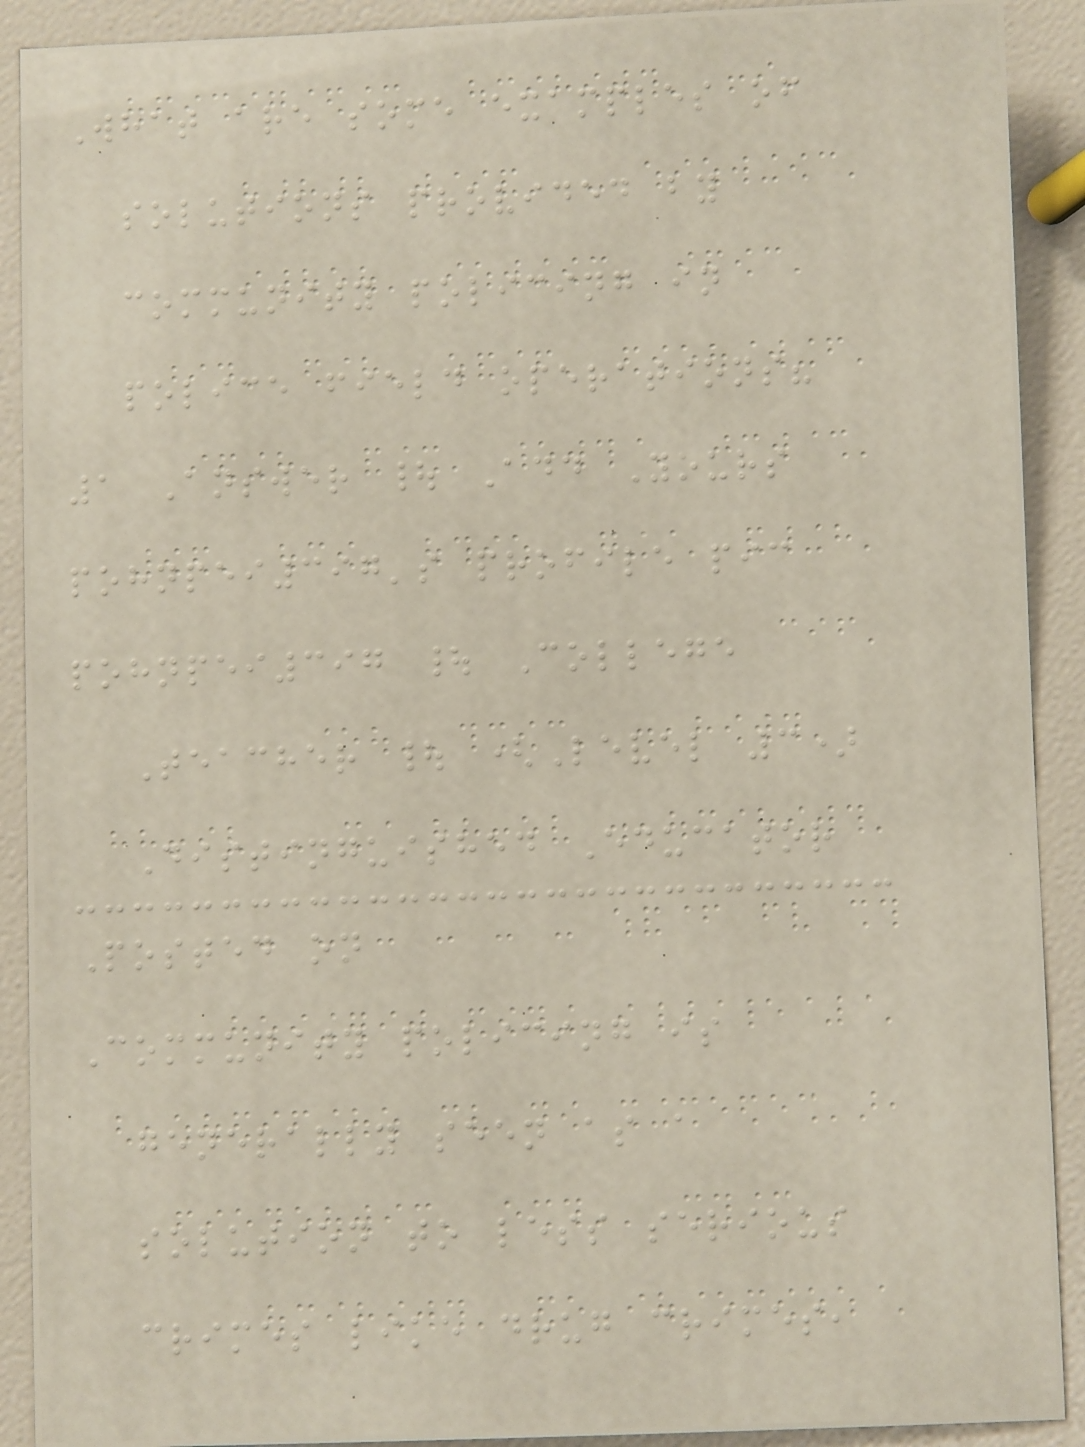What are some examples of
solutions provided by
community policing in
police field operations?
1 Answer | Add Yours
pohnpei397's profile pic
pohnpei397 | College
Teacher | (Level 3)
Distinguished Educator
Posted on
Community policing is
generally seen as a
solution to less serious
crimes like drug crimes,
